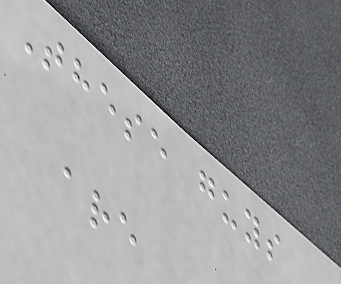These guys
are
